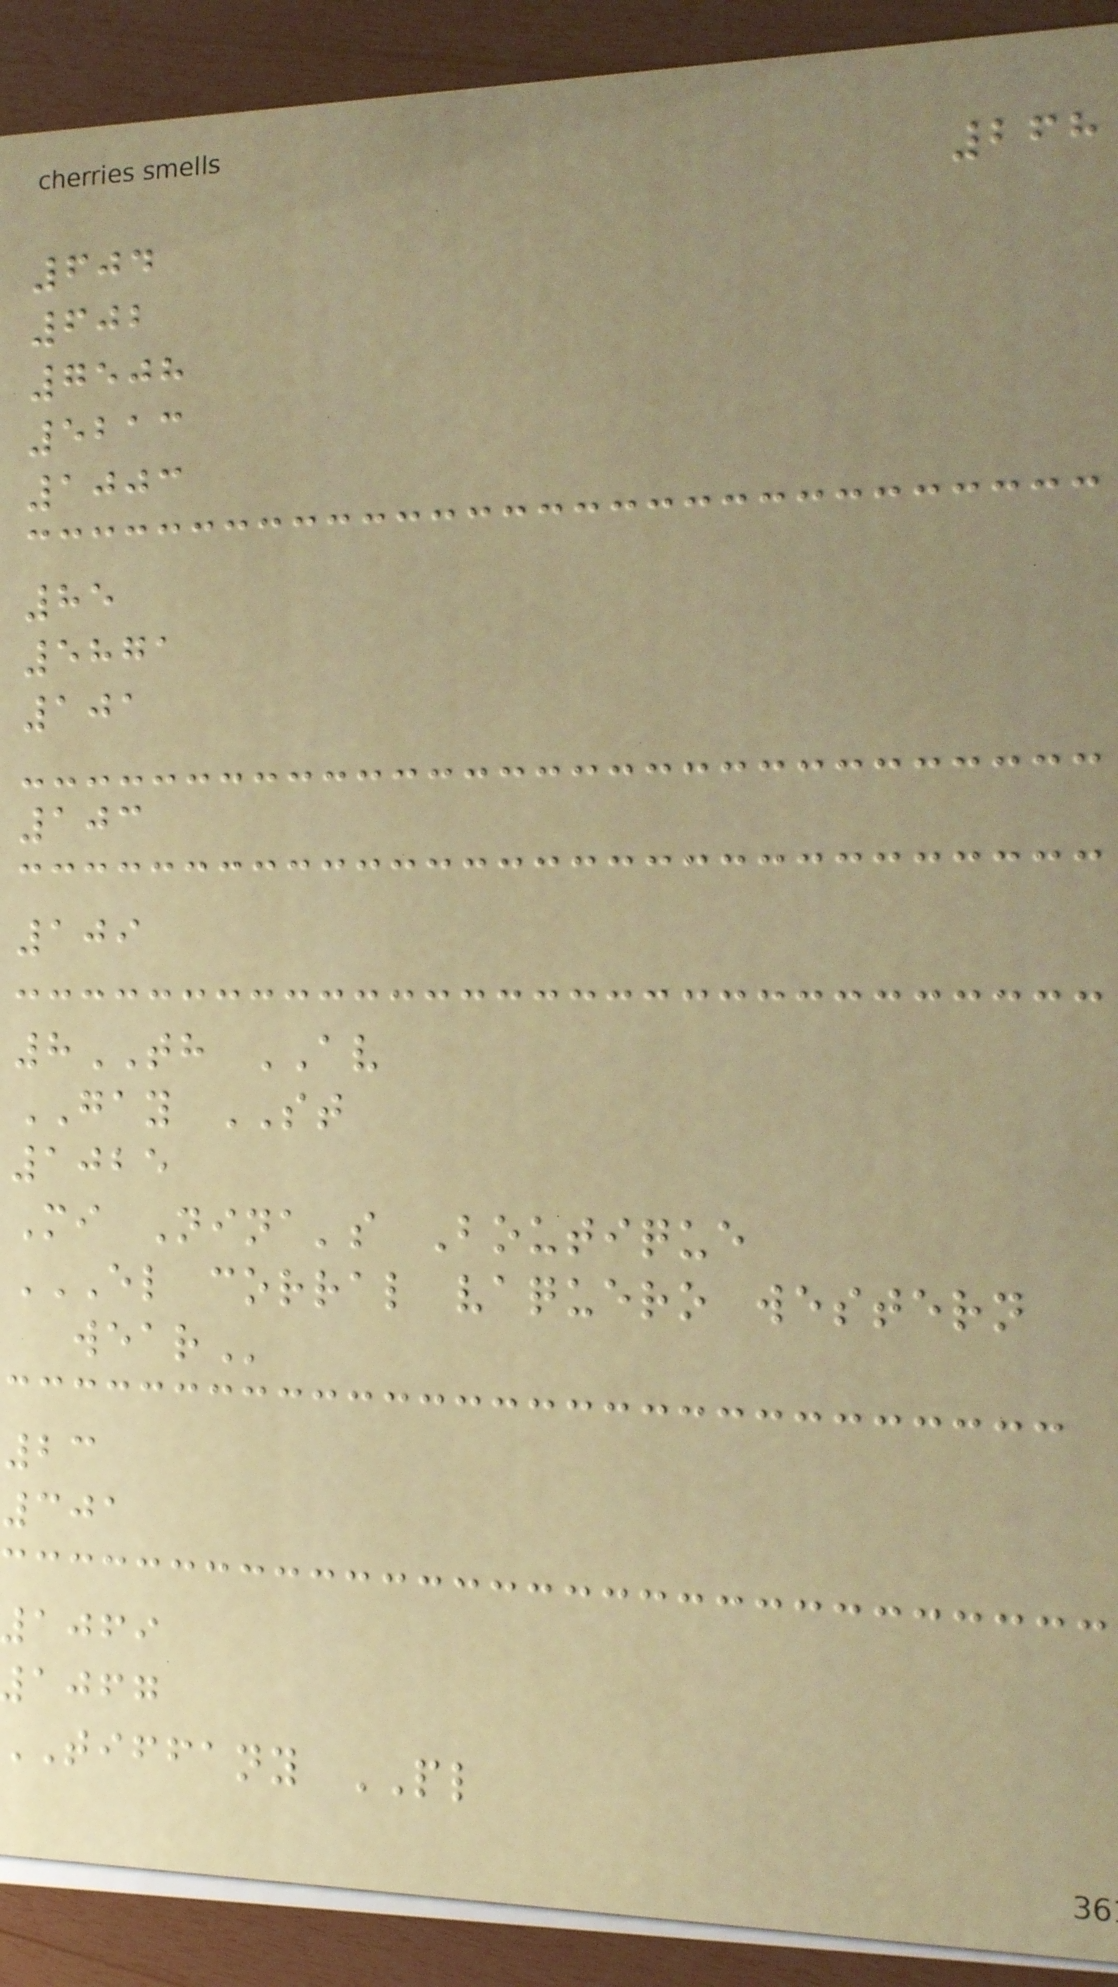268
604
602
7508
5213
1003
85
5871
101
103
109
8TH AV
GAY ST
1025
Mi Nina's Boutique
EL CORRAL VAQUERO WESTERN
23
301
1069
ajfg
tiffany PL
